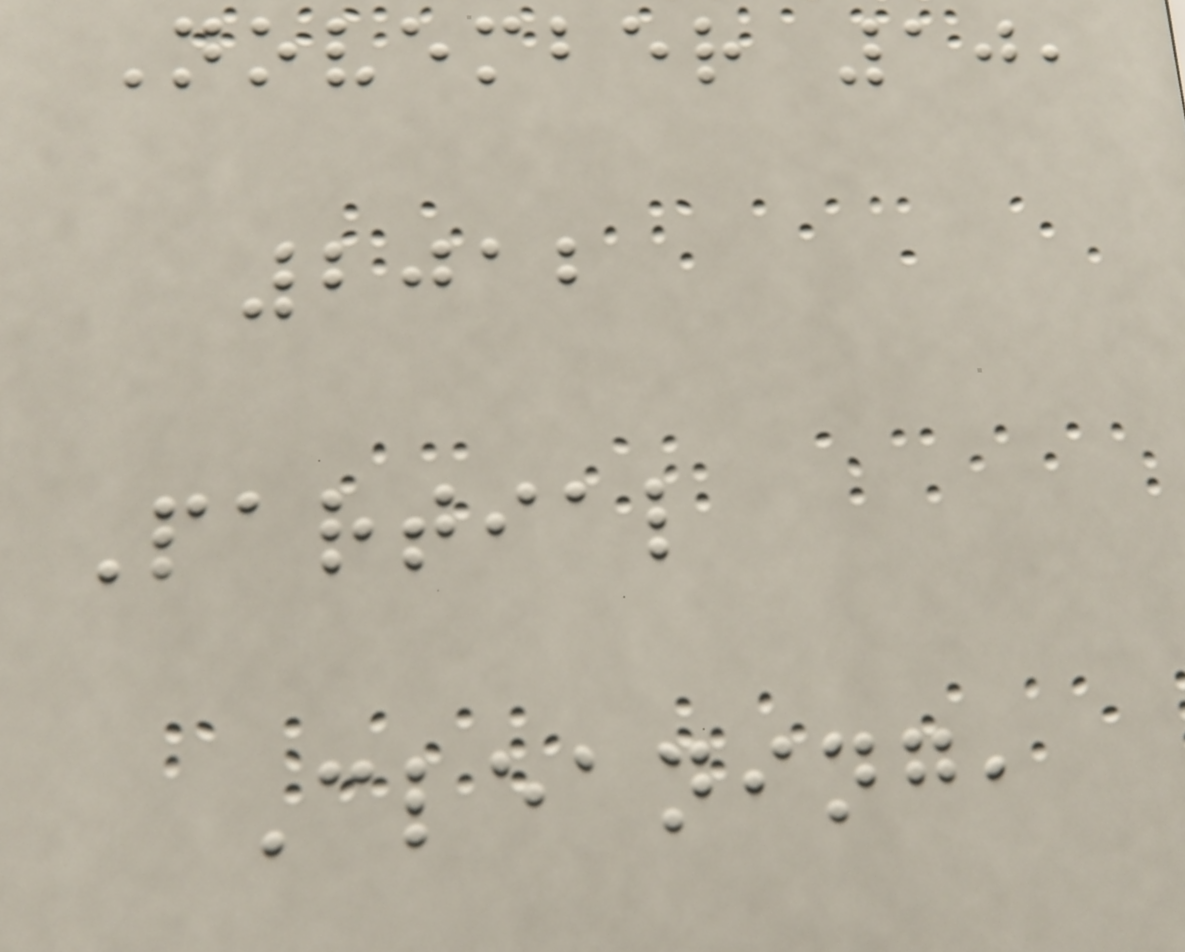November 10,
2012
Partial
Cleaning,
